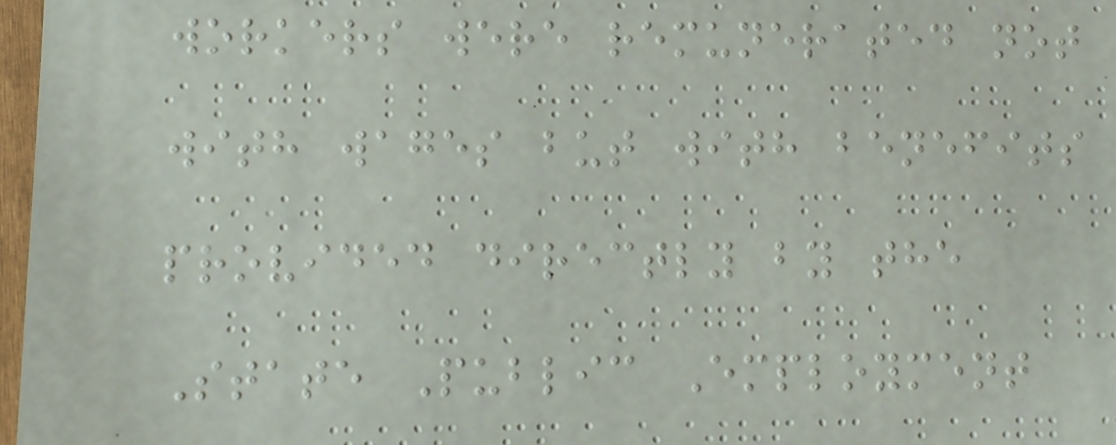workers were remunerated not
with wages but with benefits
provided directly by the
State Public Employment
